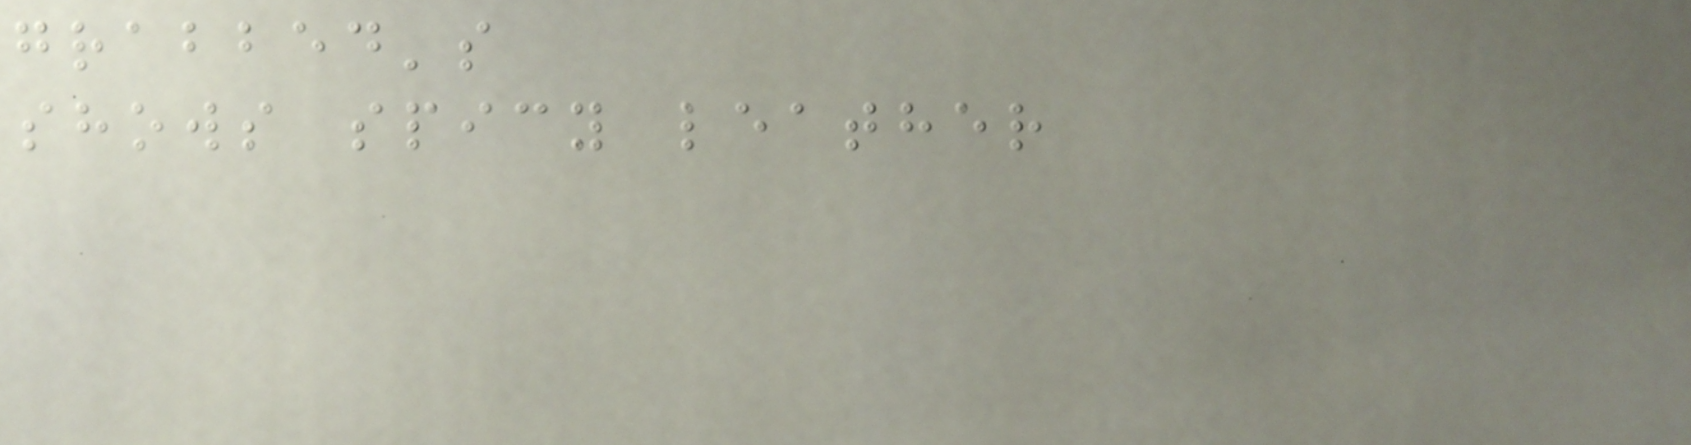grabbed's
shows spicy leather
